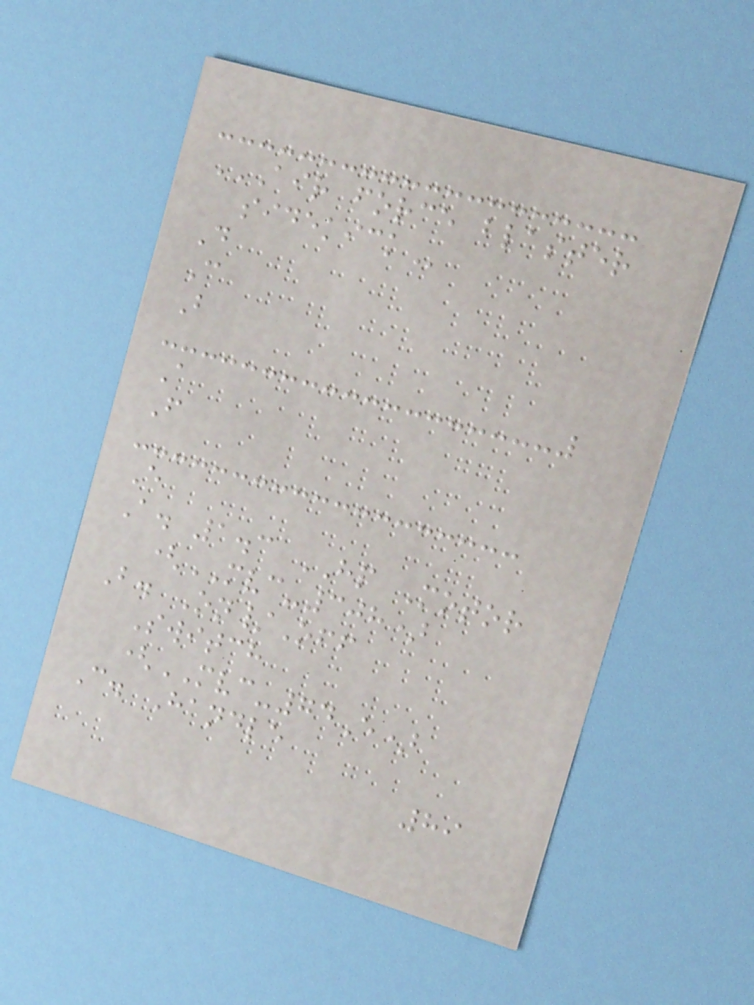AIR FORCE BLASTER
SIDEKICK
D
C
B
A
F
E
A. 1.3 HP Motor
(MVC-308)
B. On/Off
Switch
(MVC-74E)
C. Handle
89
